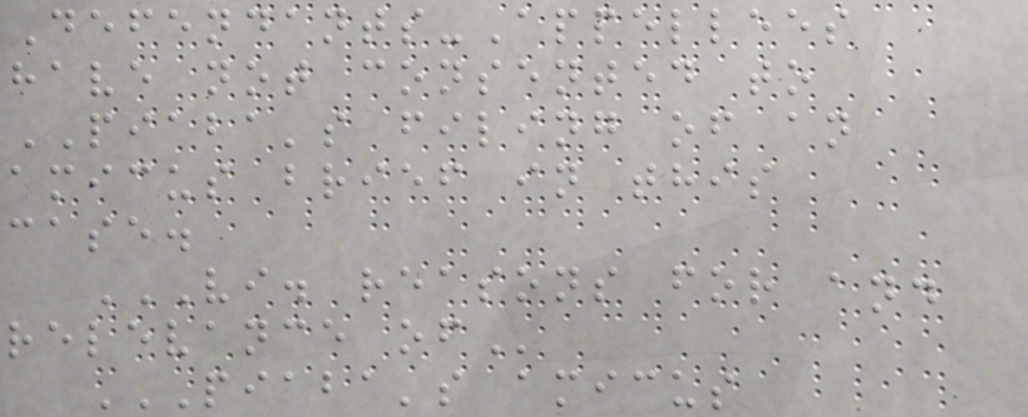Defendants-Appellees
have not consented to
PIABA's filing of an
amicus brief in this
case.
VI. REASONS FOR AND
RELEVANCE OF
PIABA'S AMICUS
